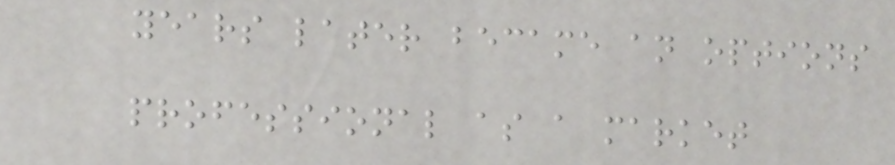years later became an options
professional as a market
